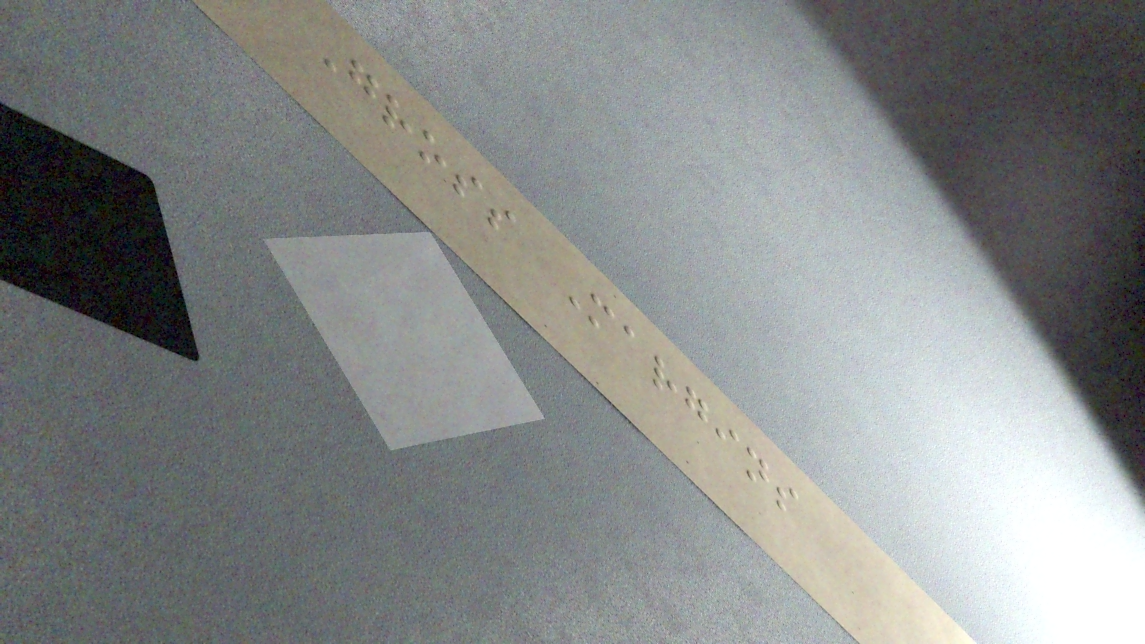Gross Margins
